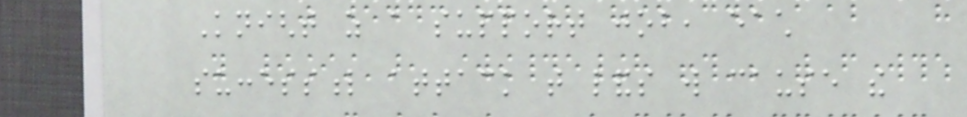Knight as a support job, each
successful attack that lands will cause the
